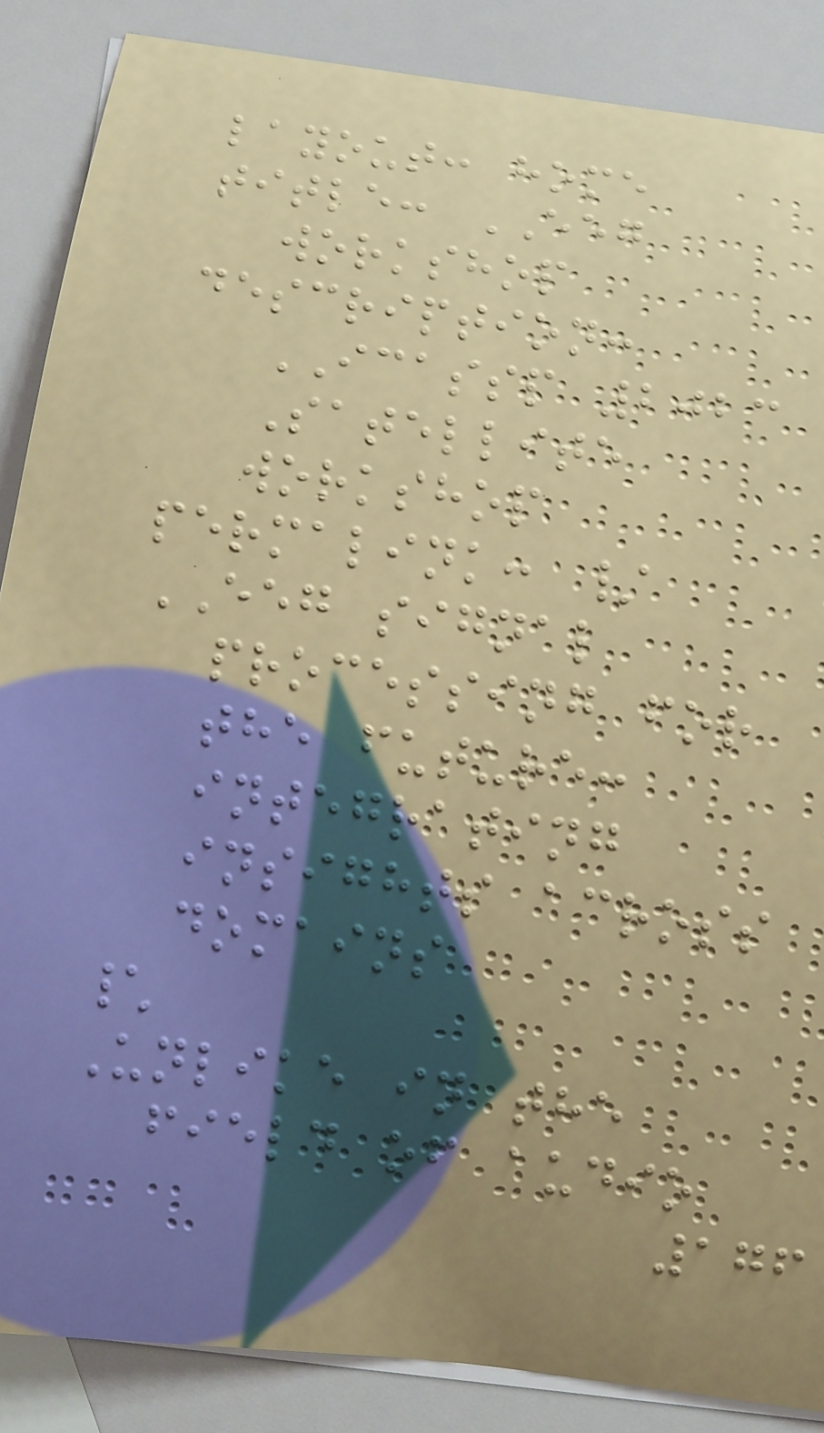layout: home
title: EEG
workshop
description:
ICASSP 2023
Satellite
workshop
permalink: /
EEG signal
processing for
the future:
integrating
insights across
domains
\
Unlike in the
field of audio
176
